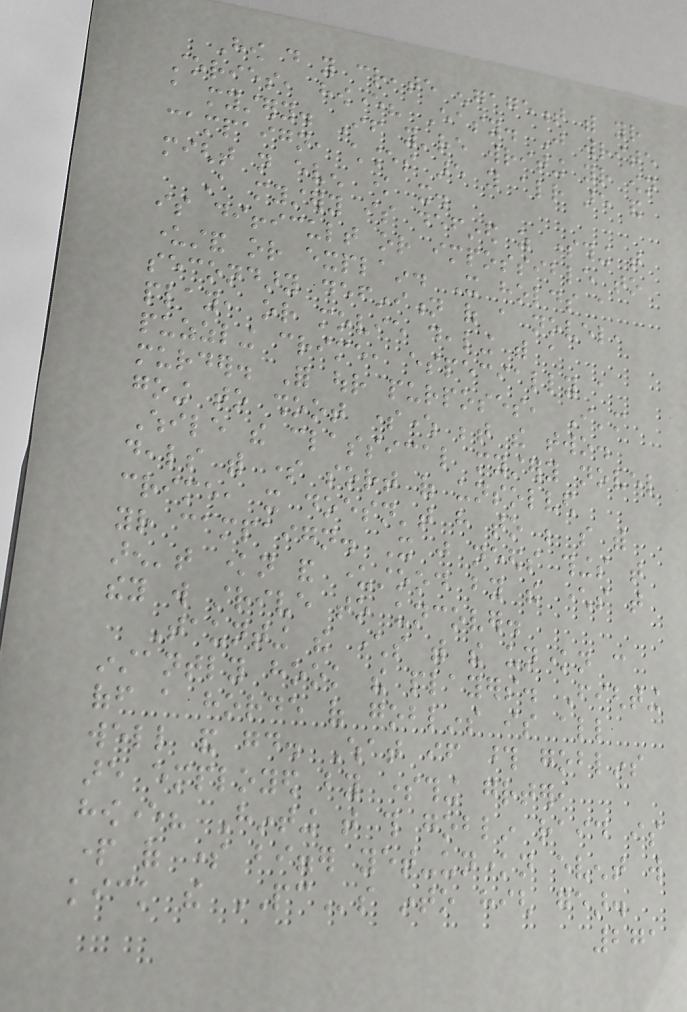How do you create engagement with your
stories, however? Easy. Just write
a mystery. If you're writing your own
campaign, chances are you already are and
might not even know it.
A mystery is defined as something that
is difficult or impossible to
understand or explain. It holds a
secondary definition of a novel,
play, or movie dealing with a
puzzling crime, especially a
murder. For our purposes, I'm
going to shoot somewhere between the two.
While the classical mystery novel
deals with some sort of unsolved
crime, it doesn't have to be so with
your campaign. It just needs things that
aren't known and understood by the characters that
they will strive to uncover.
Taunting the characters with the unknown can
instantly hook the players. Fighting
off a horde of goblins is all
well and good. What if those goblins
are employed by something greater,
however? Hinting that this goblin raid is
part of some bigger yet-unknown event will
kick the PCs into high gear.
271
